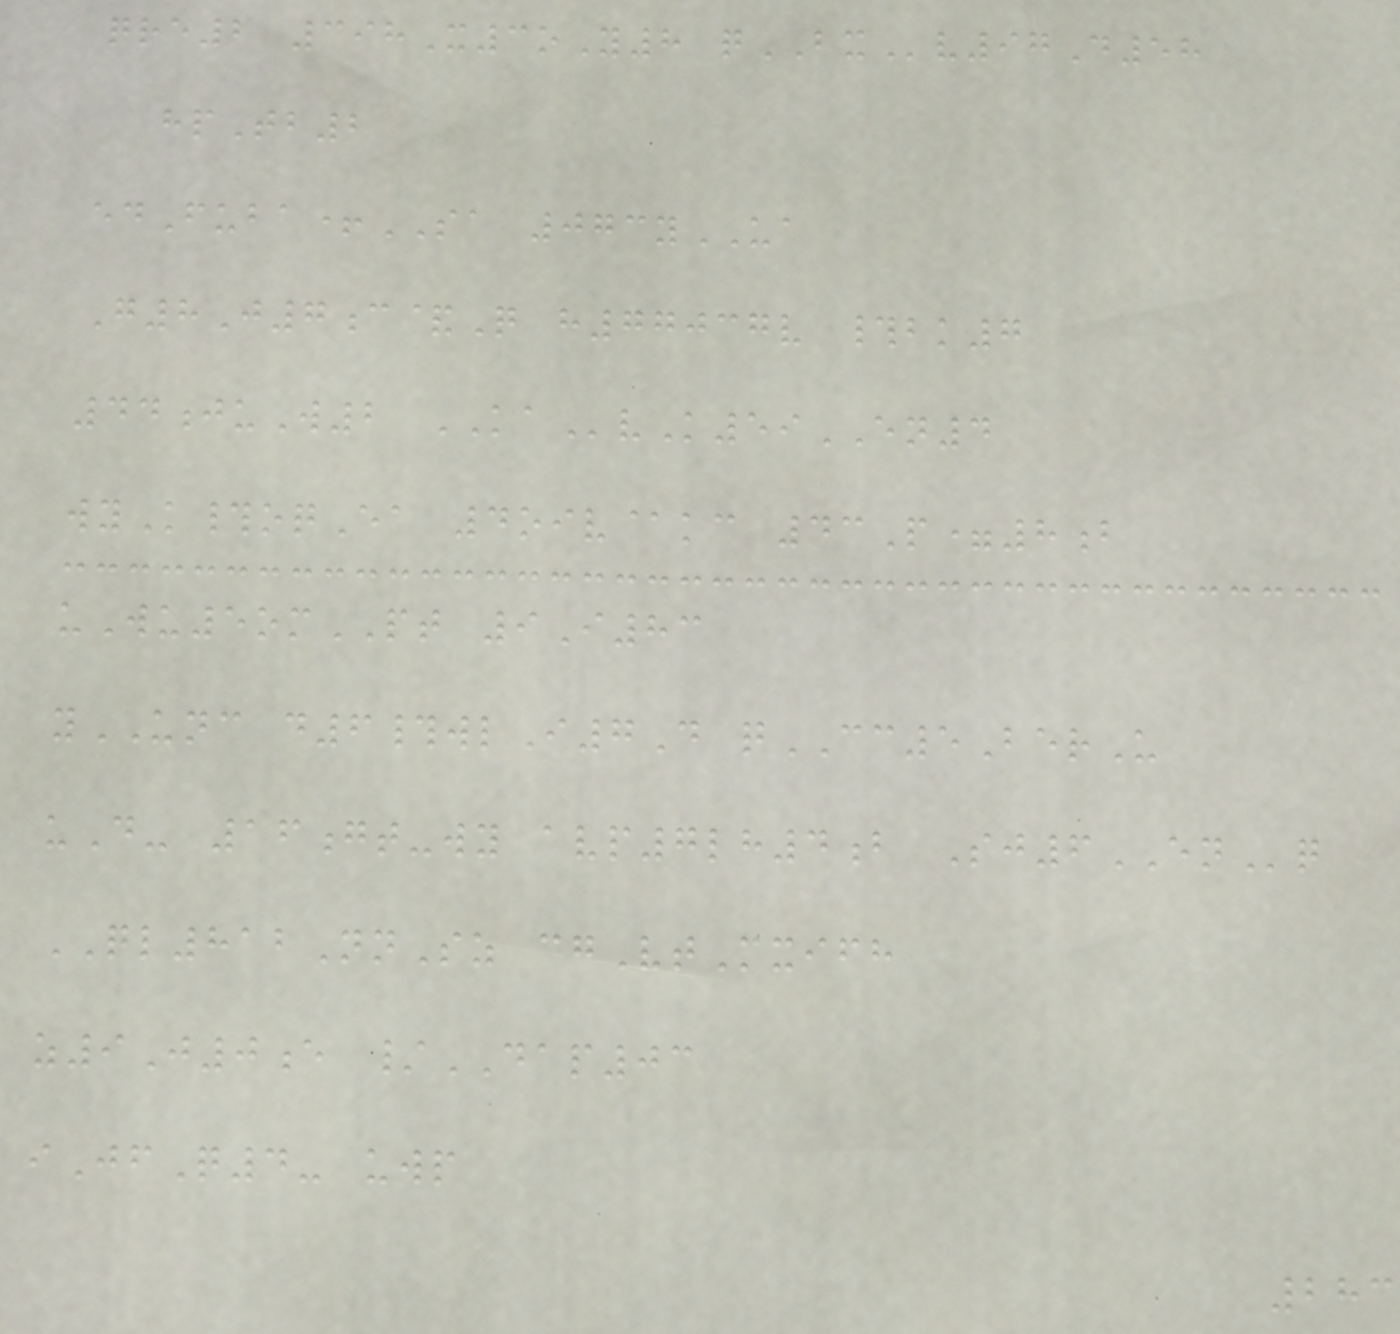qre2 398X3oY8 qBXv97D58
hpTb2
edFuba+SA 073yUA
G8J7c&Q h77037v #bk7
44juW2 KAvK59EN4
wyK#oqEa 4oiv@kc 43P=8b
uWu5omPT 9I83
yUNC d6#wlI7D qCC5BerU
uD- 16gt-wy avp7lh4b Sj6ENq
QL812NnSz cgVtMxifh
z9J0e /DAP03
iJfQ4- uwp
283
